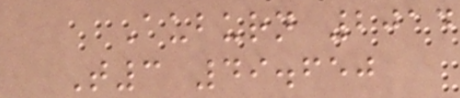Auburn 2014
T3 49.650
